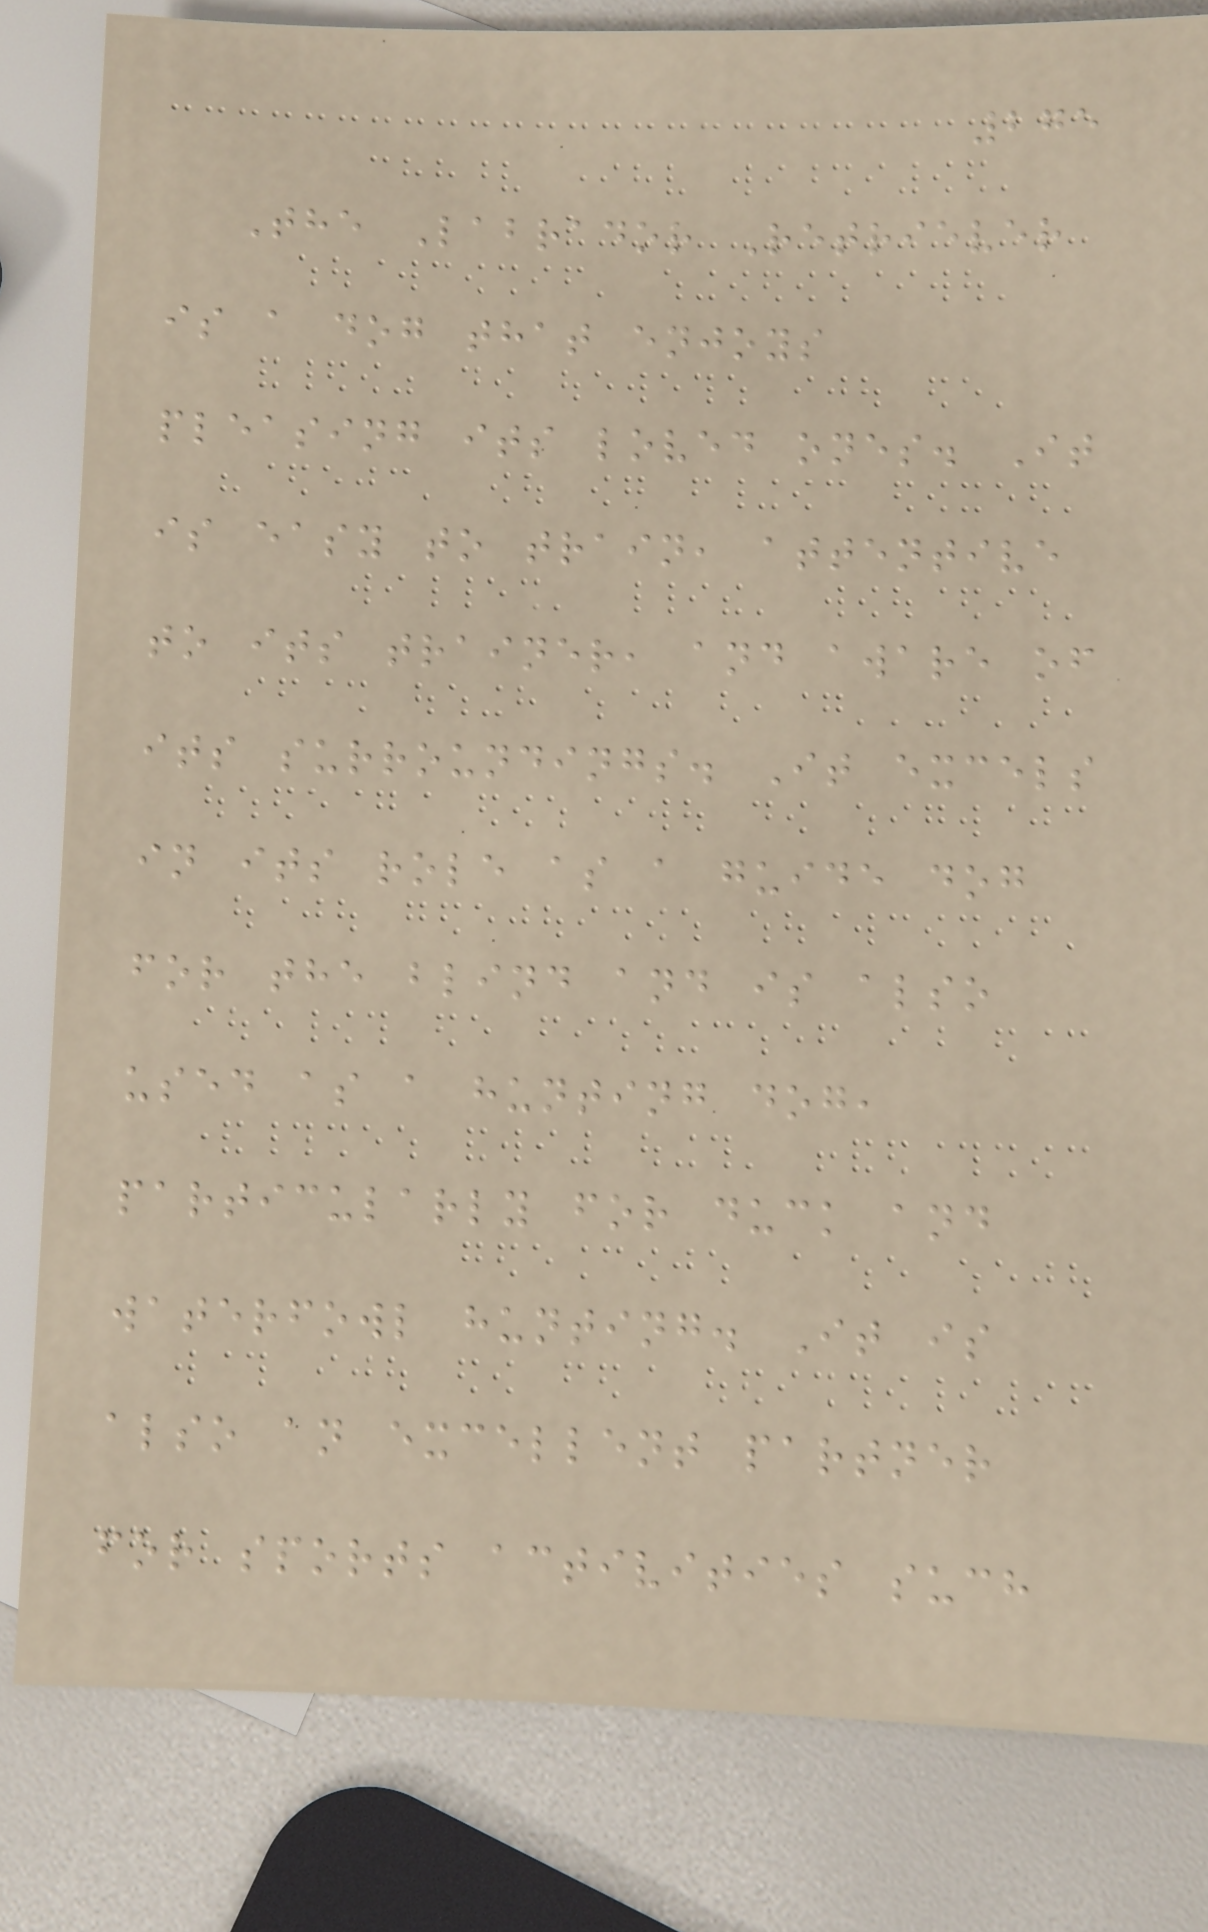275
The Labrador Retriever
is a dog that enjoys
pleasing its loved ones. It
is easy to train, attentive
to its trainer, and aware of
its surroundings. It excels
in its role as a guide dog
for the blind and is also
used as a hunting dog,
particularly for duck and
waterfowl hunting. It is
also an excellent partner
for sports activities such
